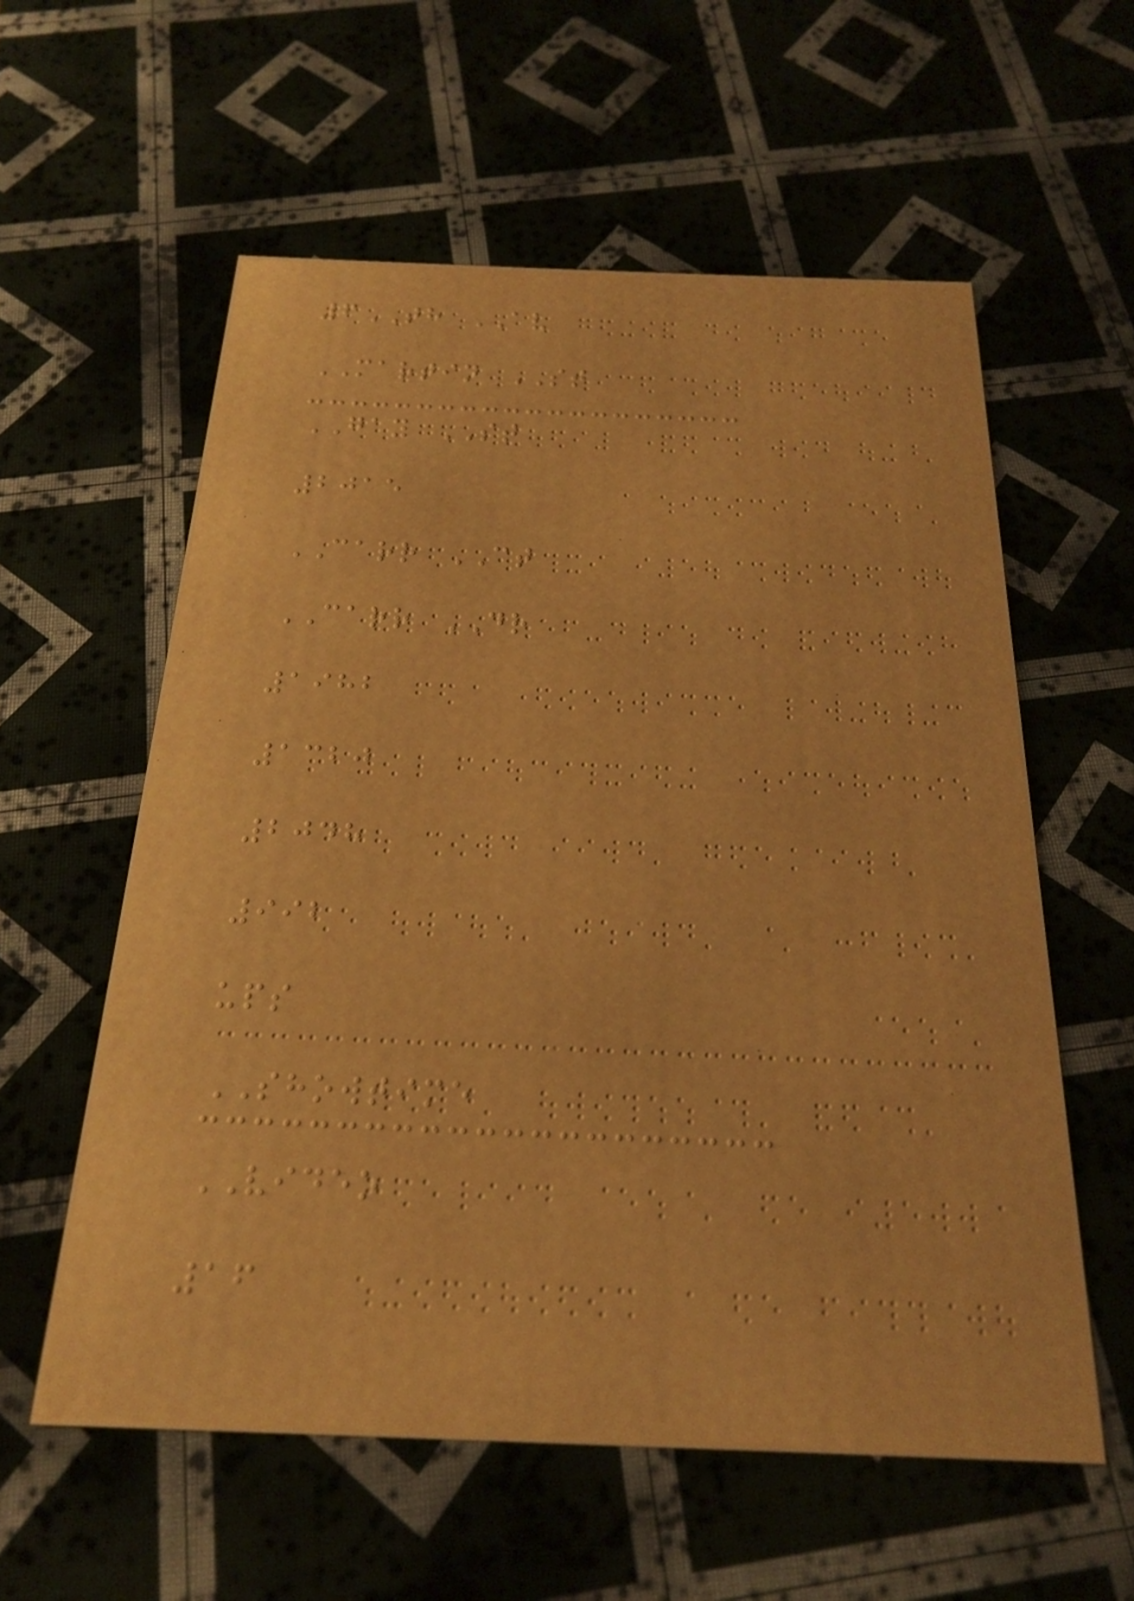6TH AV
MARTIN ST
GAY ST
2015
CARR CT
CARR DR
1982
1320
2048
992
ups
SHOWTIME
VIDEO
16
